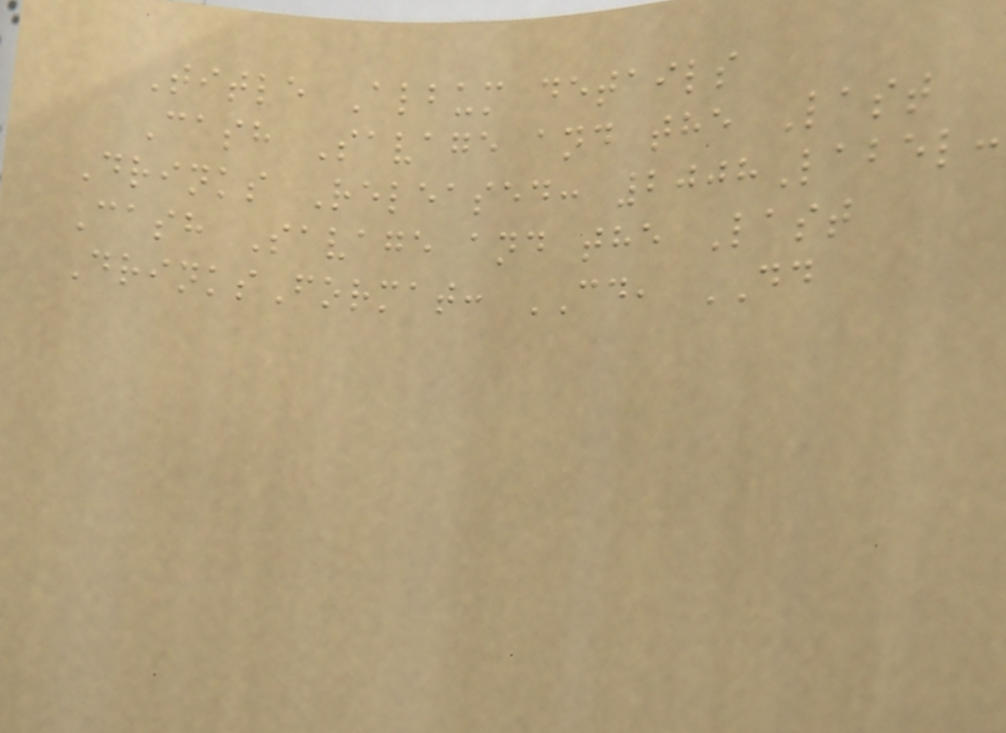Title Album details
Cash Savage and the Last
Drinks Released: 2008Label:
Cash Savage and the Last
DrinksFormat: CD, DD
